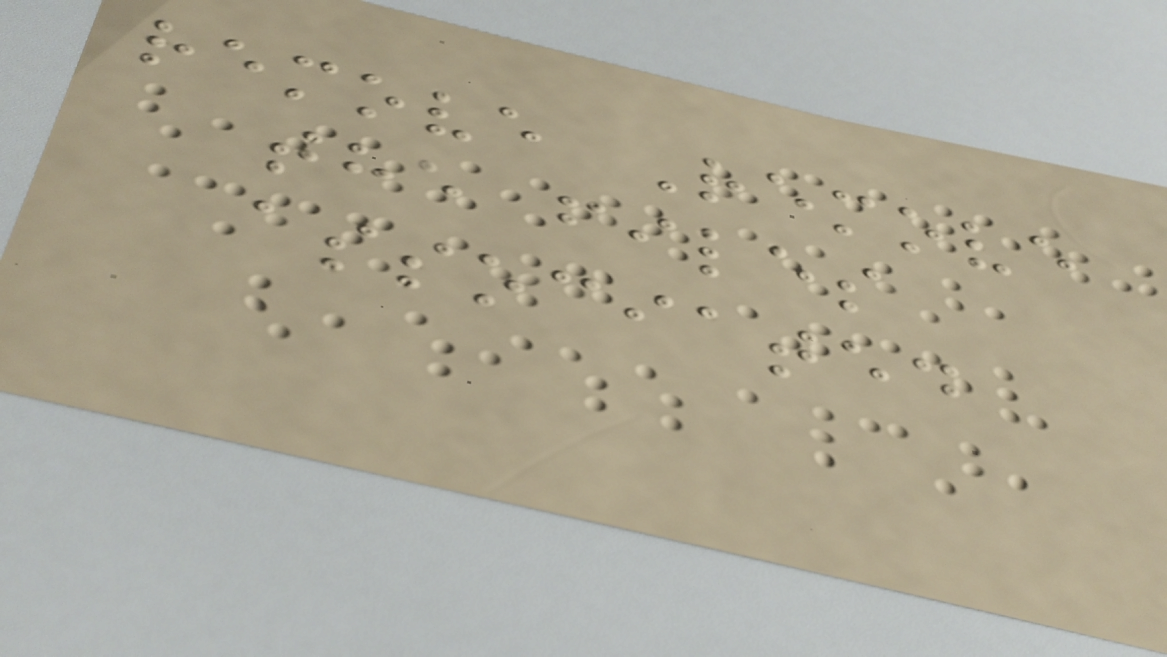remove Remove
the files
associated
